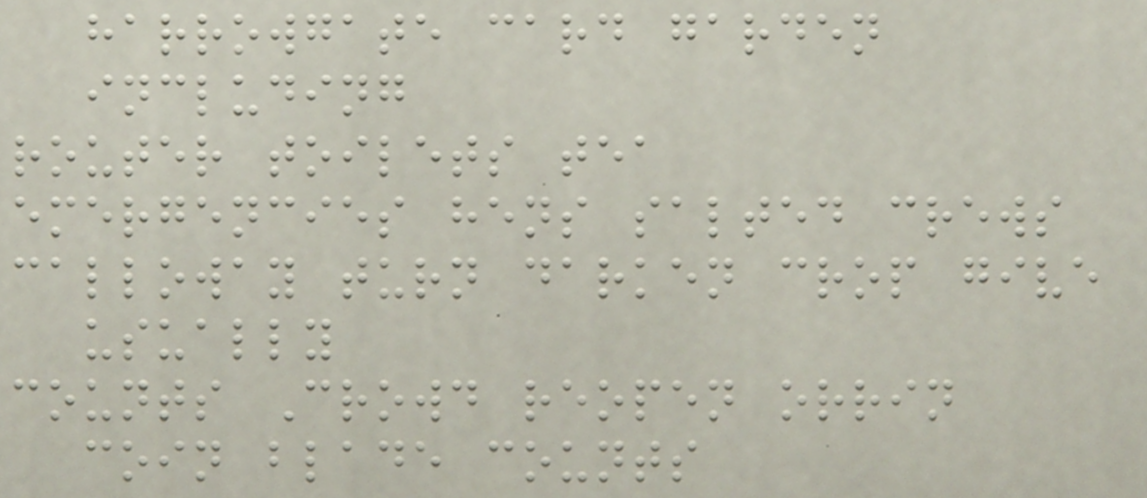harrowgate card garden
including
router toilets tea
emergencies hens salted crews
calloway turn darken crop give
usually
counts Crowd reopen orrin
coin blade counts
